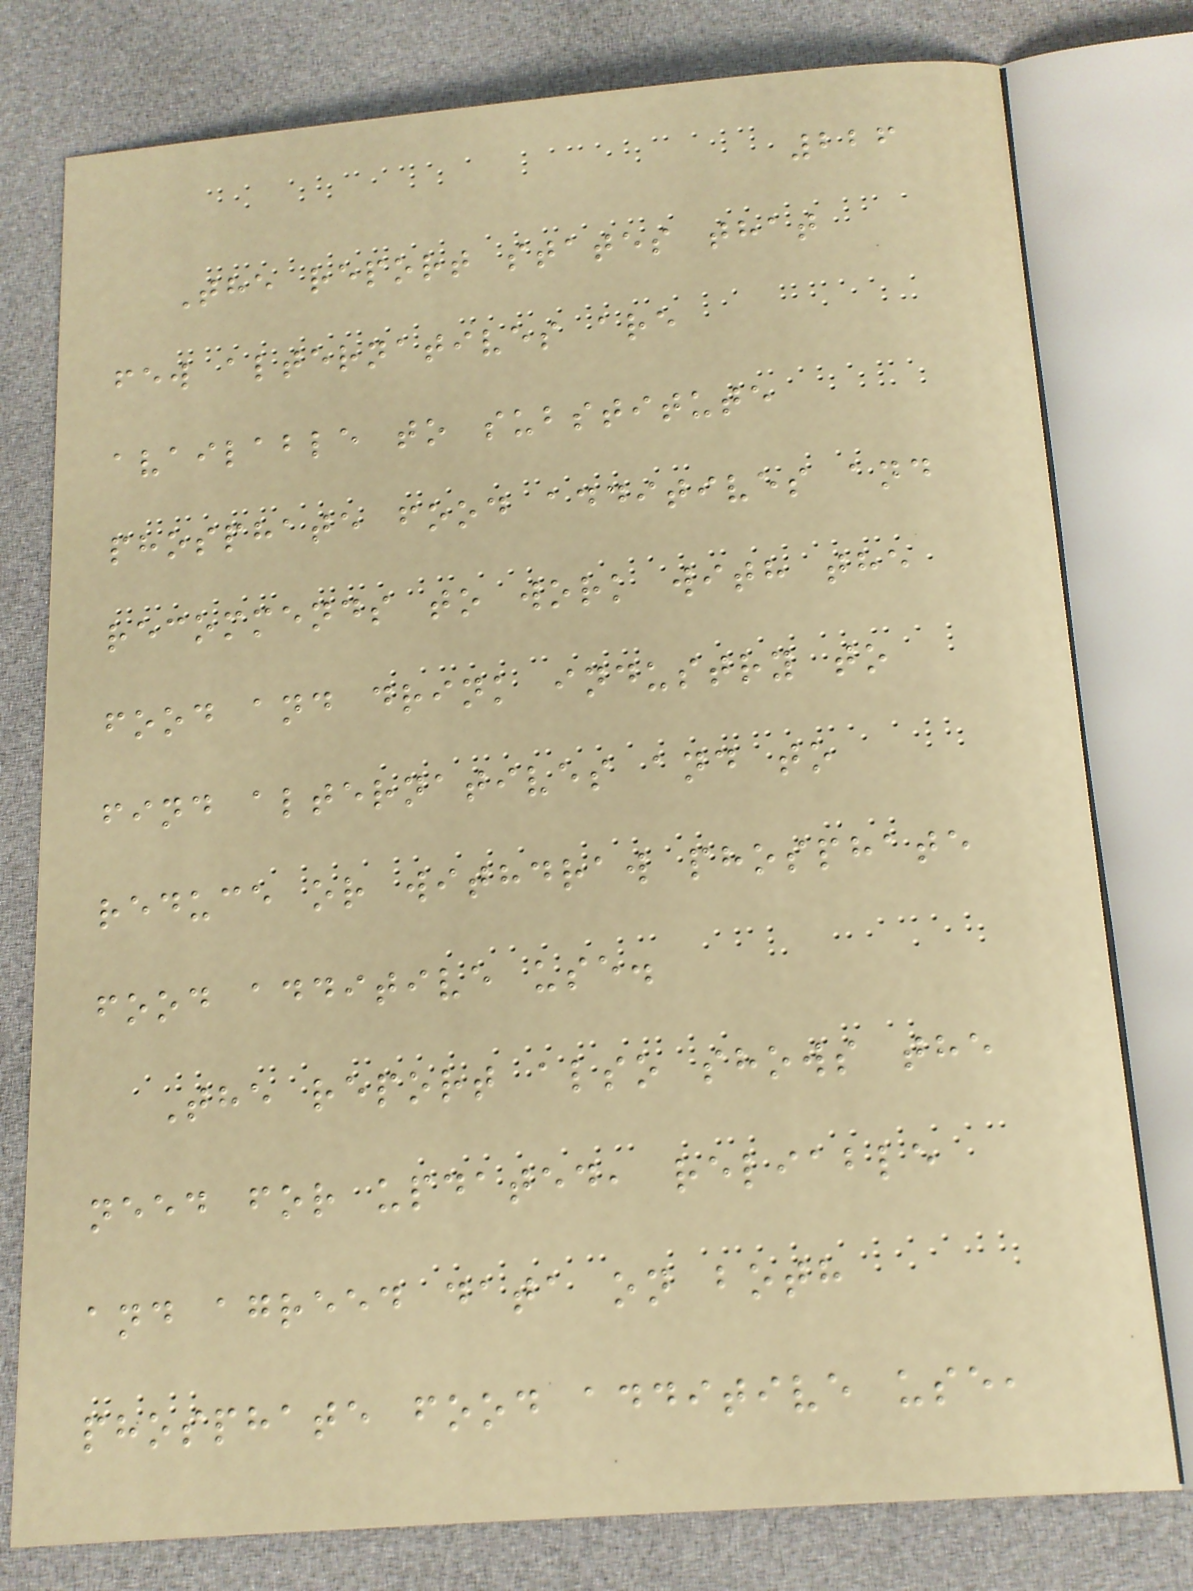226
The report states that
few alternatives are
available to substitute
phosphate food additives and
recommends to work with the
food and drink industry to
find alternatives and to
reduce or withdraw phosphate
food additive use.
The report also shows the
need for updated, reliable
and agreed data on both
phosphate food additive use,
